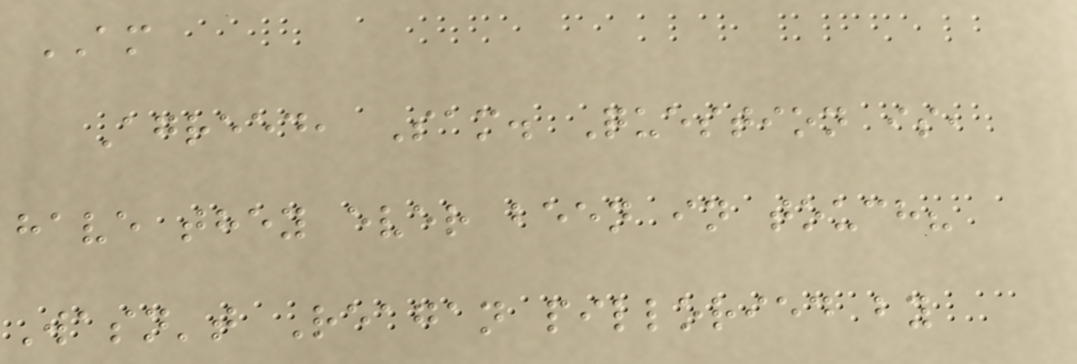AM
Agreed, Sam. Question is,
have they ever been in touch?
Wasn't Reagan pilloried by
